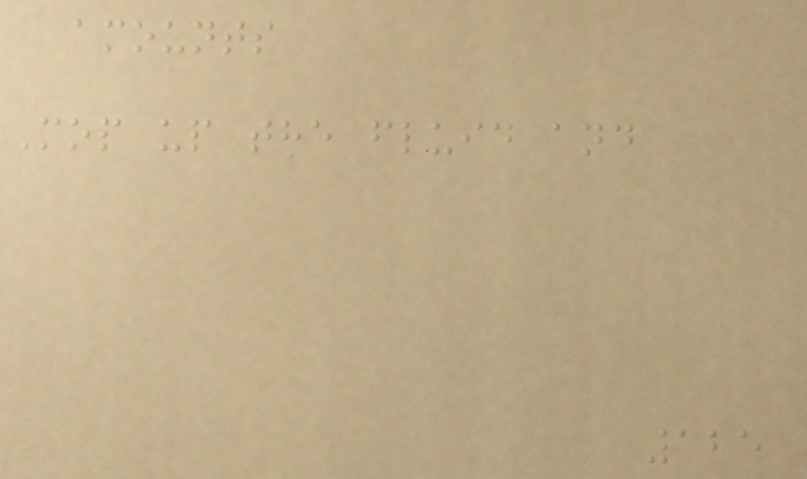amounts
Mop up the fluid and
125
